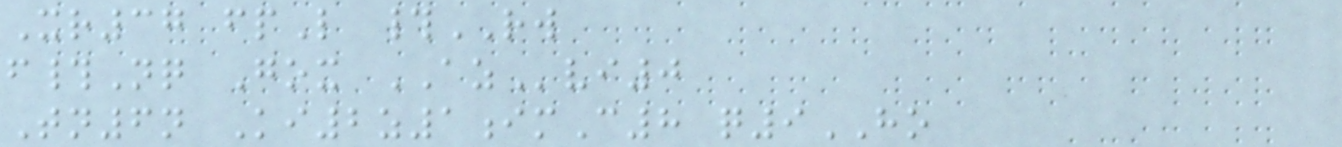Xr37 fpL #RW
f#Nq Gox AZvi0
Tn6n Ki2z1imC8 q9HO
